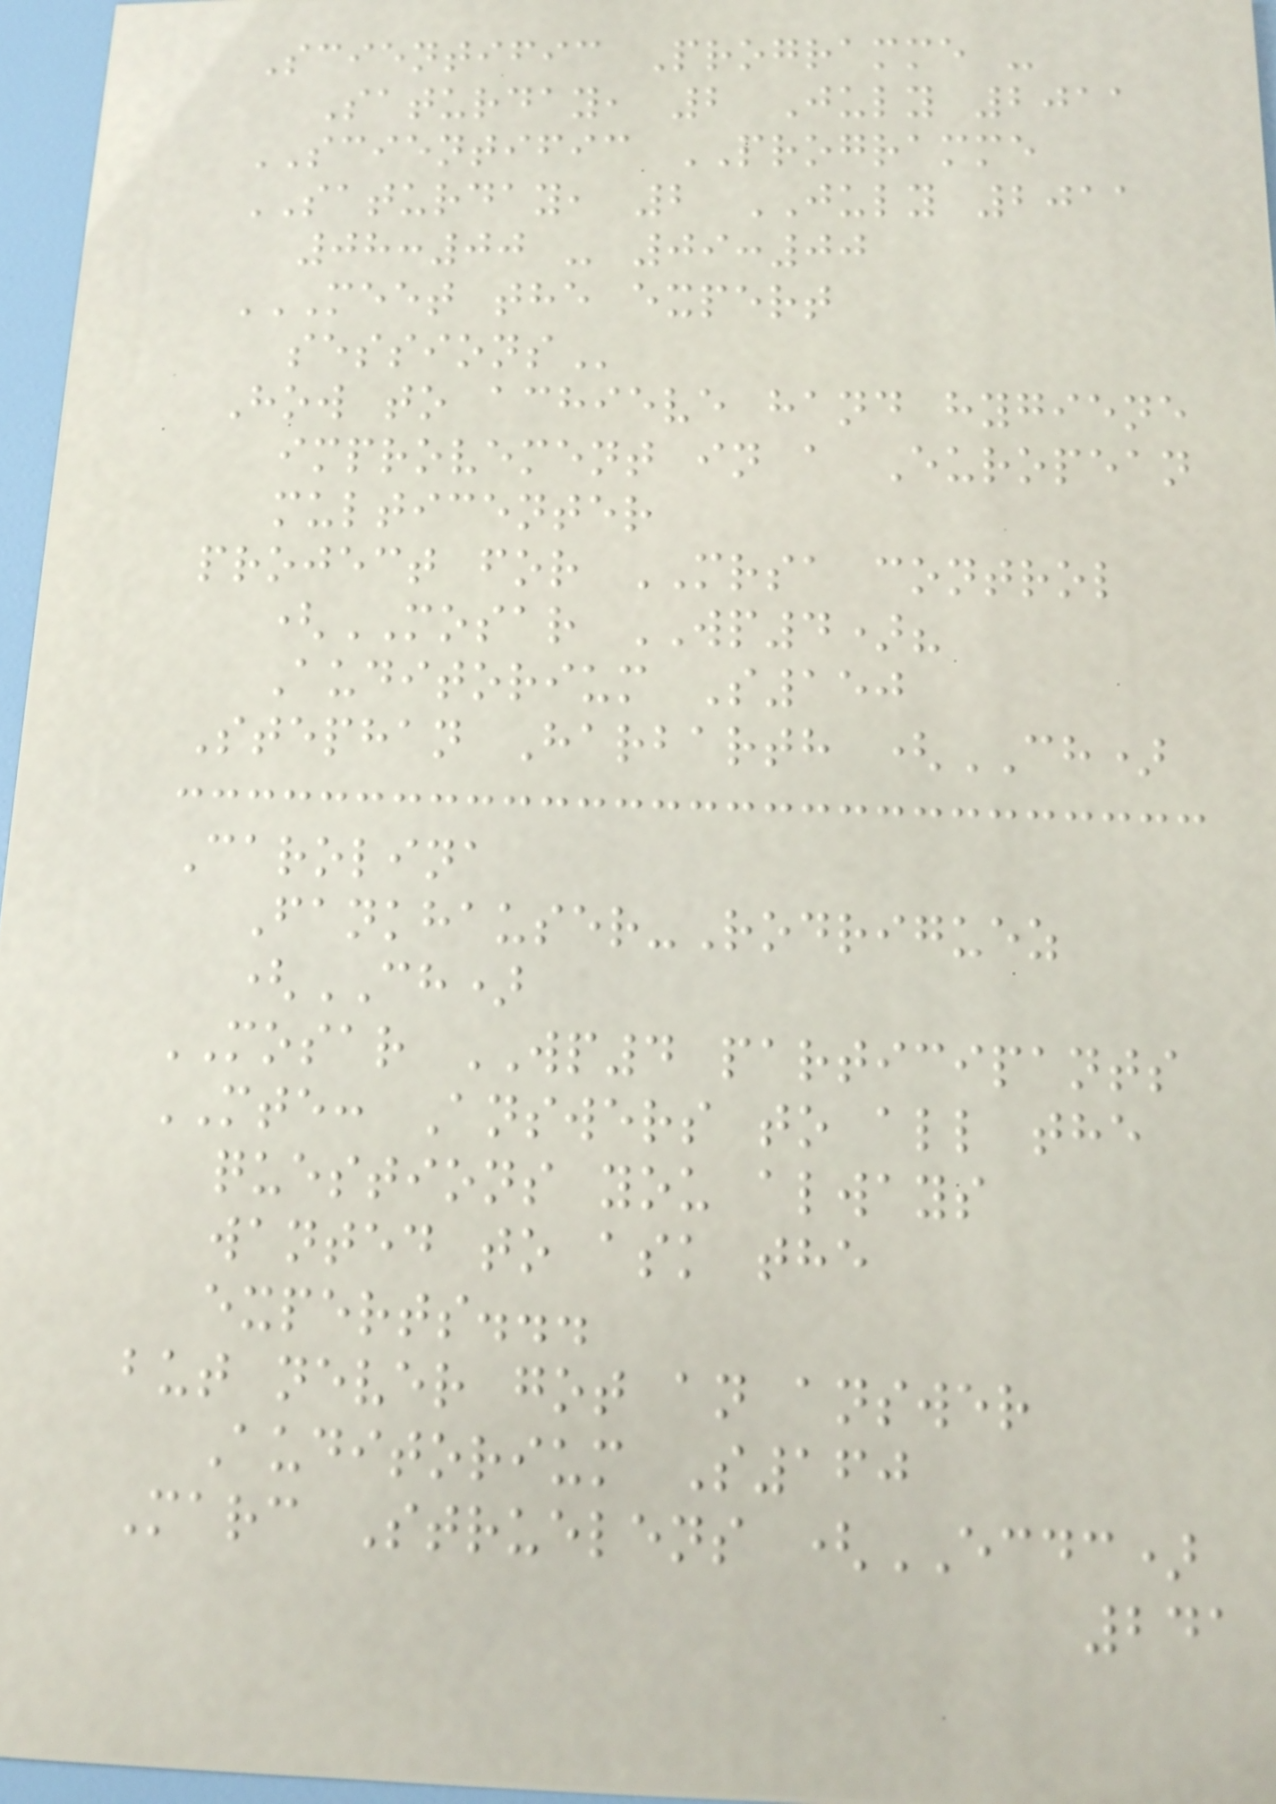Scientific Programme -
Saturday, 2 July 2011
SCIENTIFIC PROGRAMME
SATURDAY, 2 JULY 2011
08:00 - 09:00
MEET THE EXPERT
SESSIONS
How to achieve hand hygiene
improvement in a European
multicenter
project for MRSA control
(MOSAR WP4)?
Auditorium S150
Stephan Harbarth (CH)
Carolina
Fankhauser-Rodriguez
(CH)
MOSAR WP4 participants
MTE: Answers to all the
questions you always
wanted to ask the
experts...
but never got an answer
Auditorium S160
Marc Struelens (ECDC)
241
